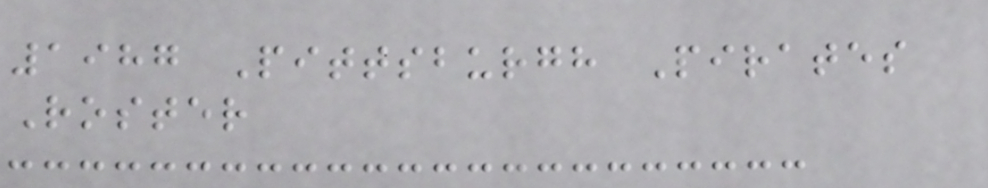1987 Pittsburgh Pirates
Roster
